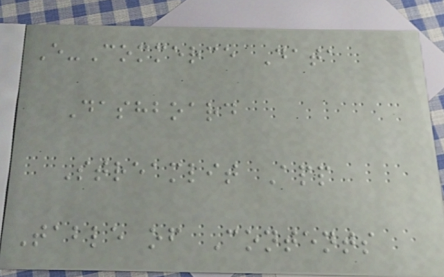E-Commerce Data
Dashboard
Streamlit App
Table of Contents
